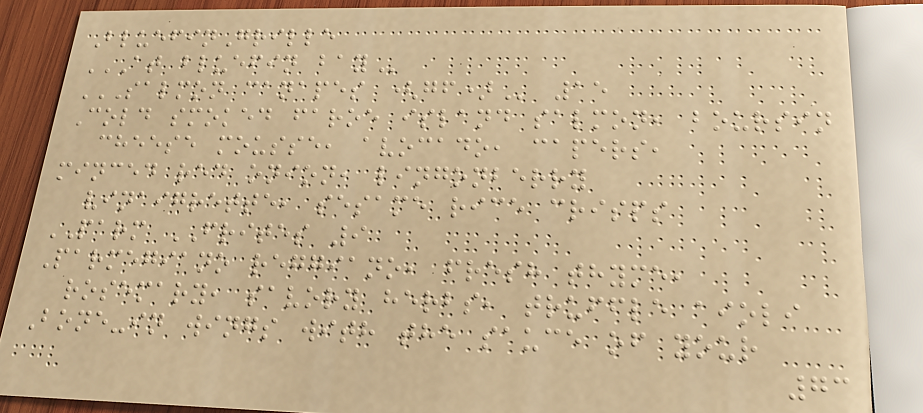BluefinGrille
AT BLUEFIN BAY
SALMON CANAPES (GF) 15
Cold smoked faroe island salmon, boursin
cheese mousse, avocado, capers,
minced red onion, lingonberry
vinaigrette, sesame rice crisps
PARM FRITES 9
Parmegiano reggiano, fresh thyme,
rosemary, savory herbs, truffle aioli
Bone-in wings with the sauce of your
73
